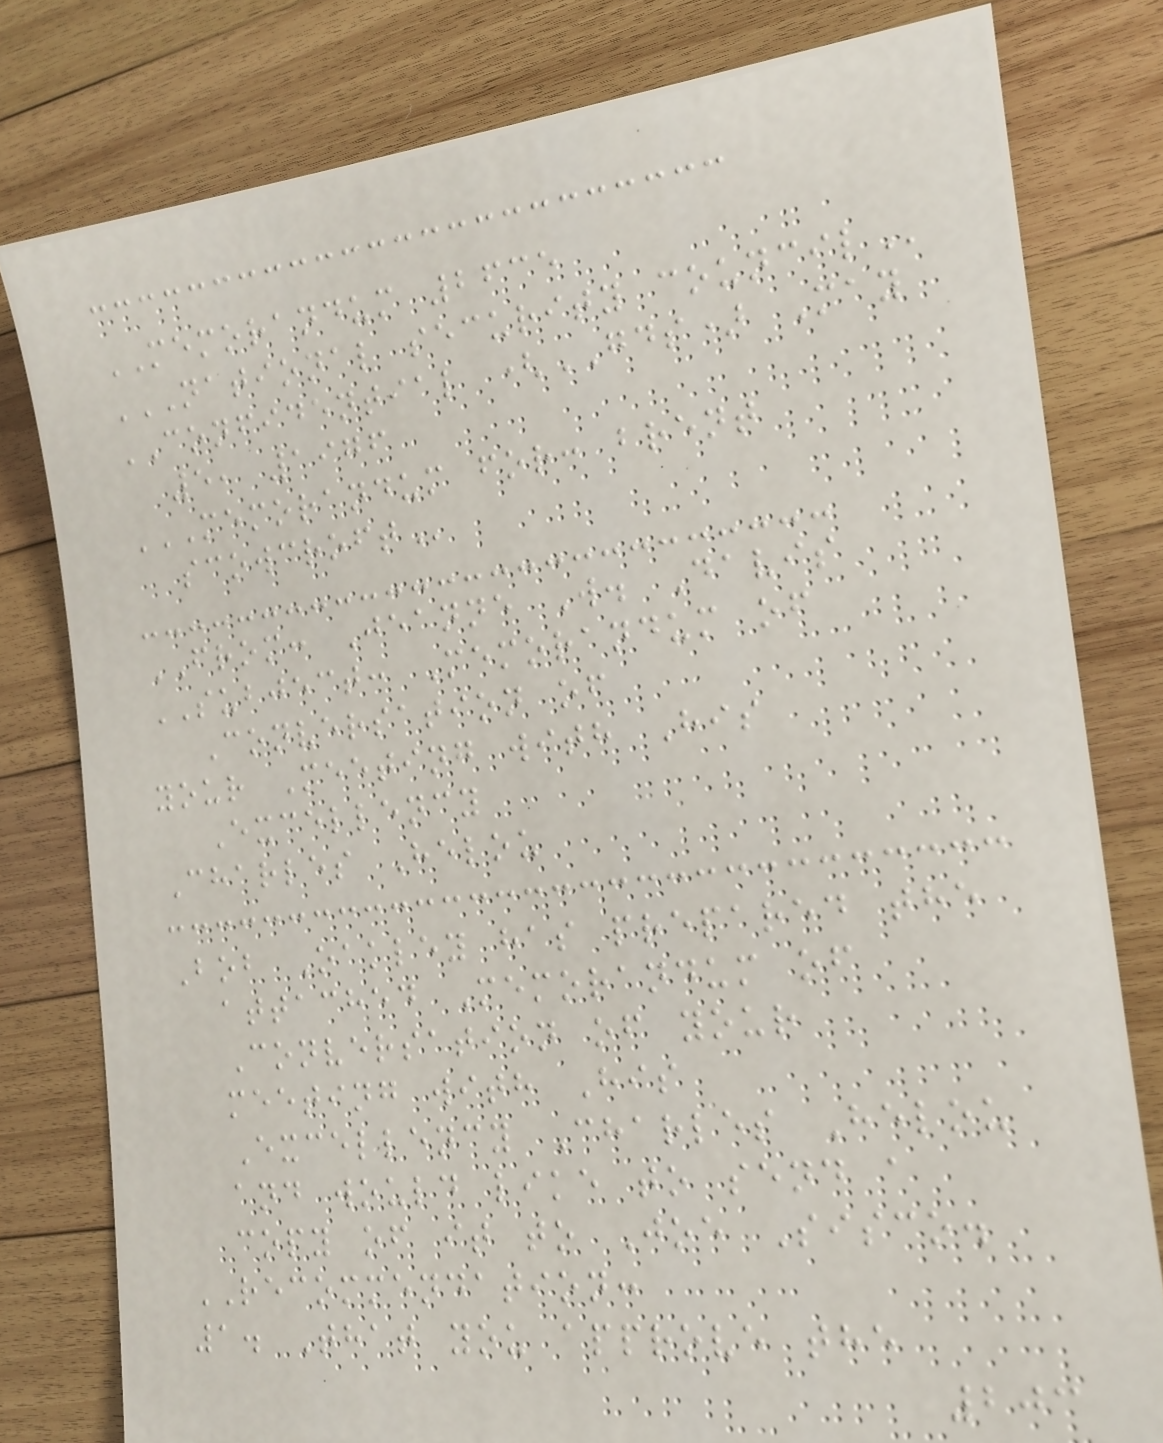MEMORANDUM 2635
NATIONAL SECURITY COUNCIL
CONFIDENTIAL (GDS) May
5, 1976
MEMORANDUM FOR: BRENT
SCOWCROFT
FROM: Jeanne W. Davis
SUBJECT: Memorandum of
Conversation of
your Meeting with His
Excellency
Charles Helou
Bob Oakley has prepared the
attached Memorandum of
Conversation of your
meeting with His
Excellency Charles Helou
and would like to send a
copy of it to Joe Sisco.
RECOMMENDATION:
1. That you approve the
203
